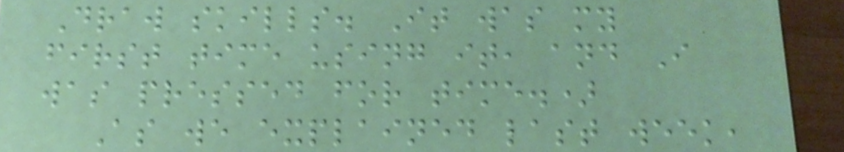Draw skills. It was my
first time using it, and I
was pressed for time.)
As we explained last week,
